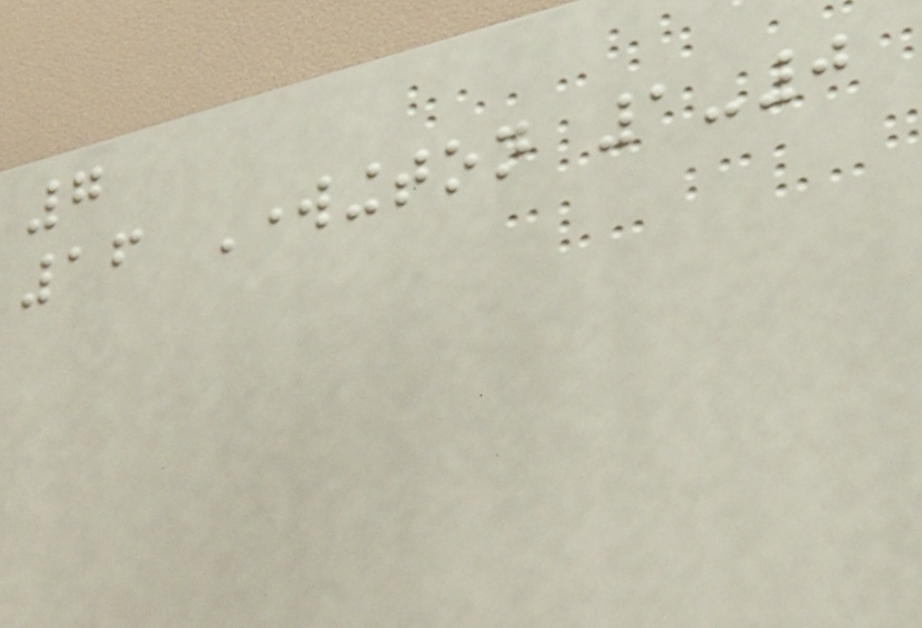7
16 Workington 1-0
